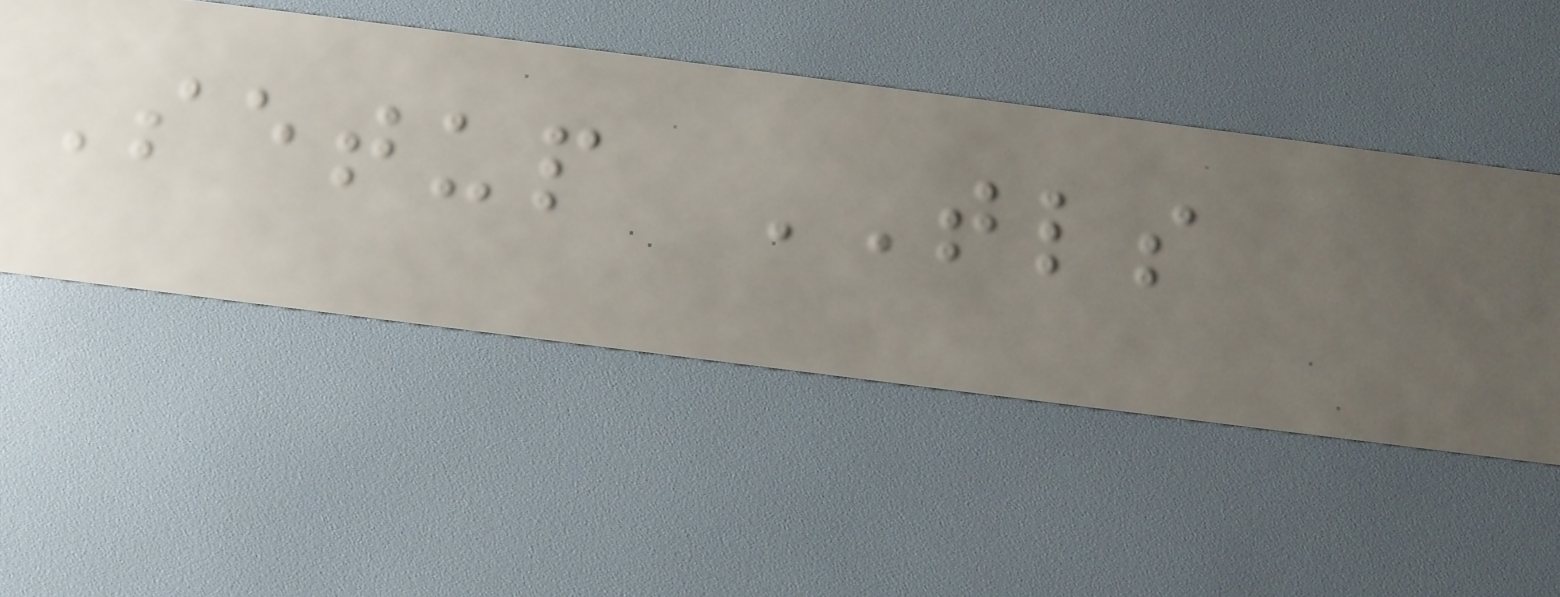Setup TLS
